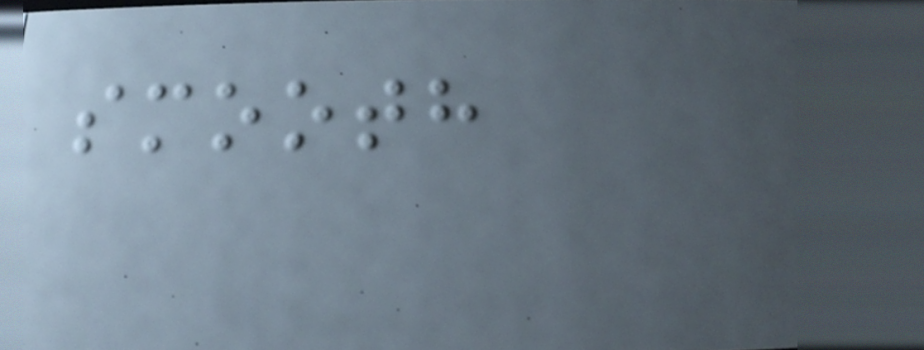smooth
